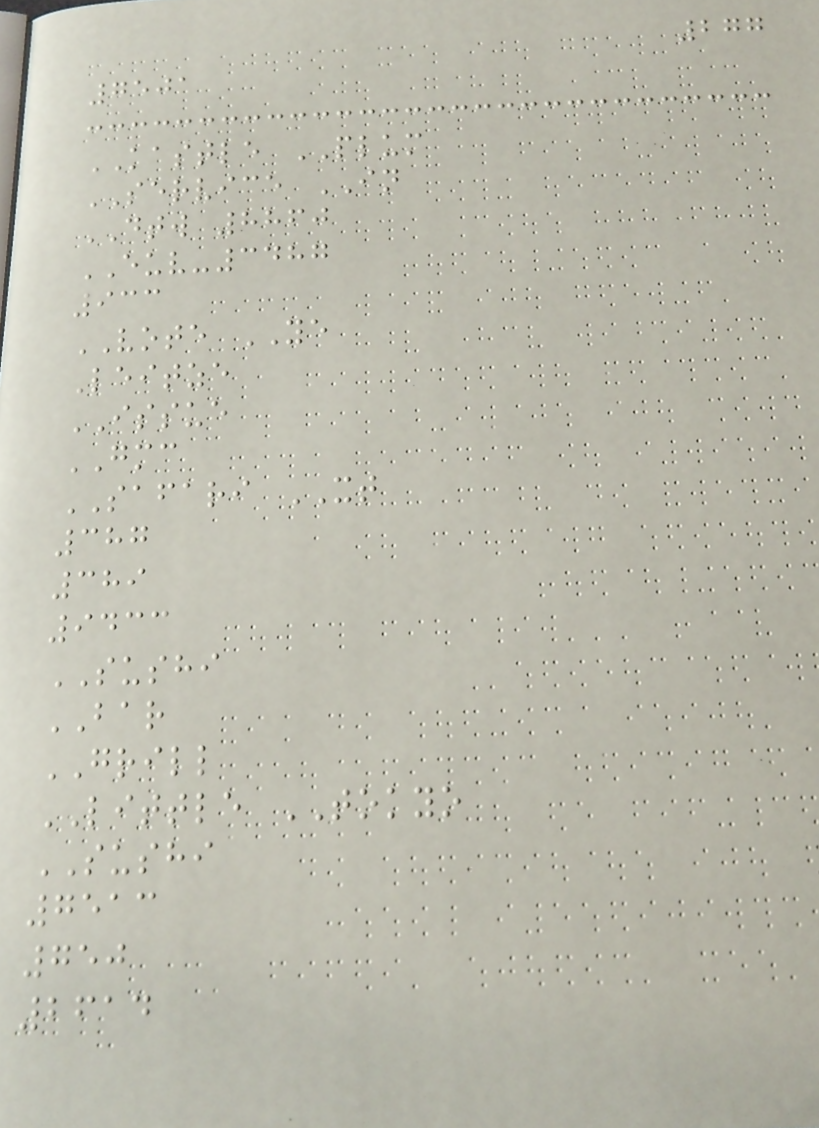277
7501
KASTLE PLUM
SERVICE IN
DTW 8860
EUV-3487
933
VOTE YE
Leitze
ISSUE
GMC
SAFARI XT
387
389
9433
SUSHI
BAR
GRILL
LITTLE TOKYO
SUSHI
7513
750
2614
